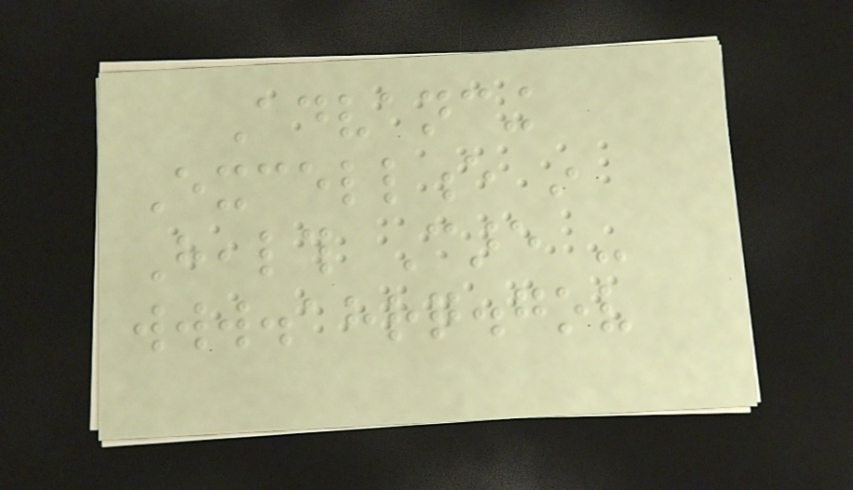Advancing
Excellence in
Health Care -
www.ahrq.gov
